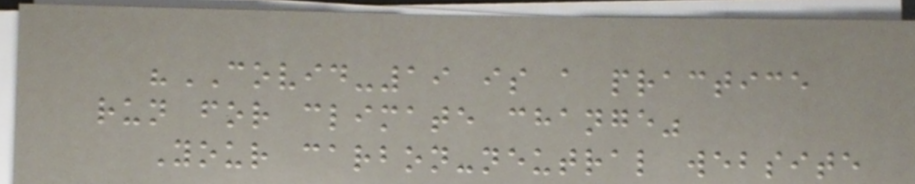"COVID-19 is a practice
run for climate change"
Your carbon-neutral website
